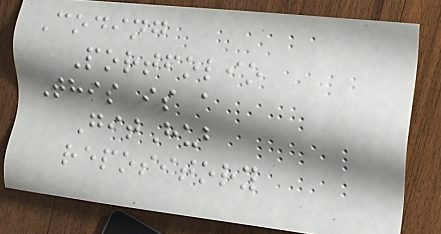Coding
Portfolio
This is a
GitHub
repository
